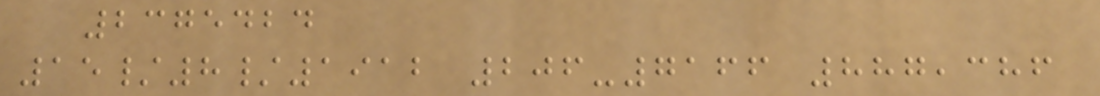2375424
15/8/1912 206-7166 887,386
